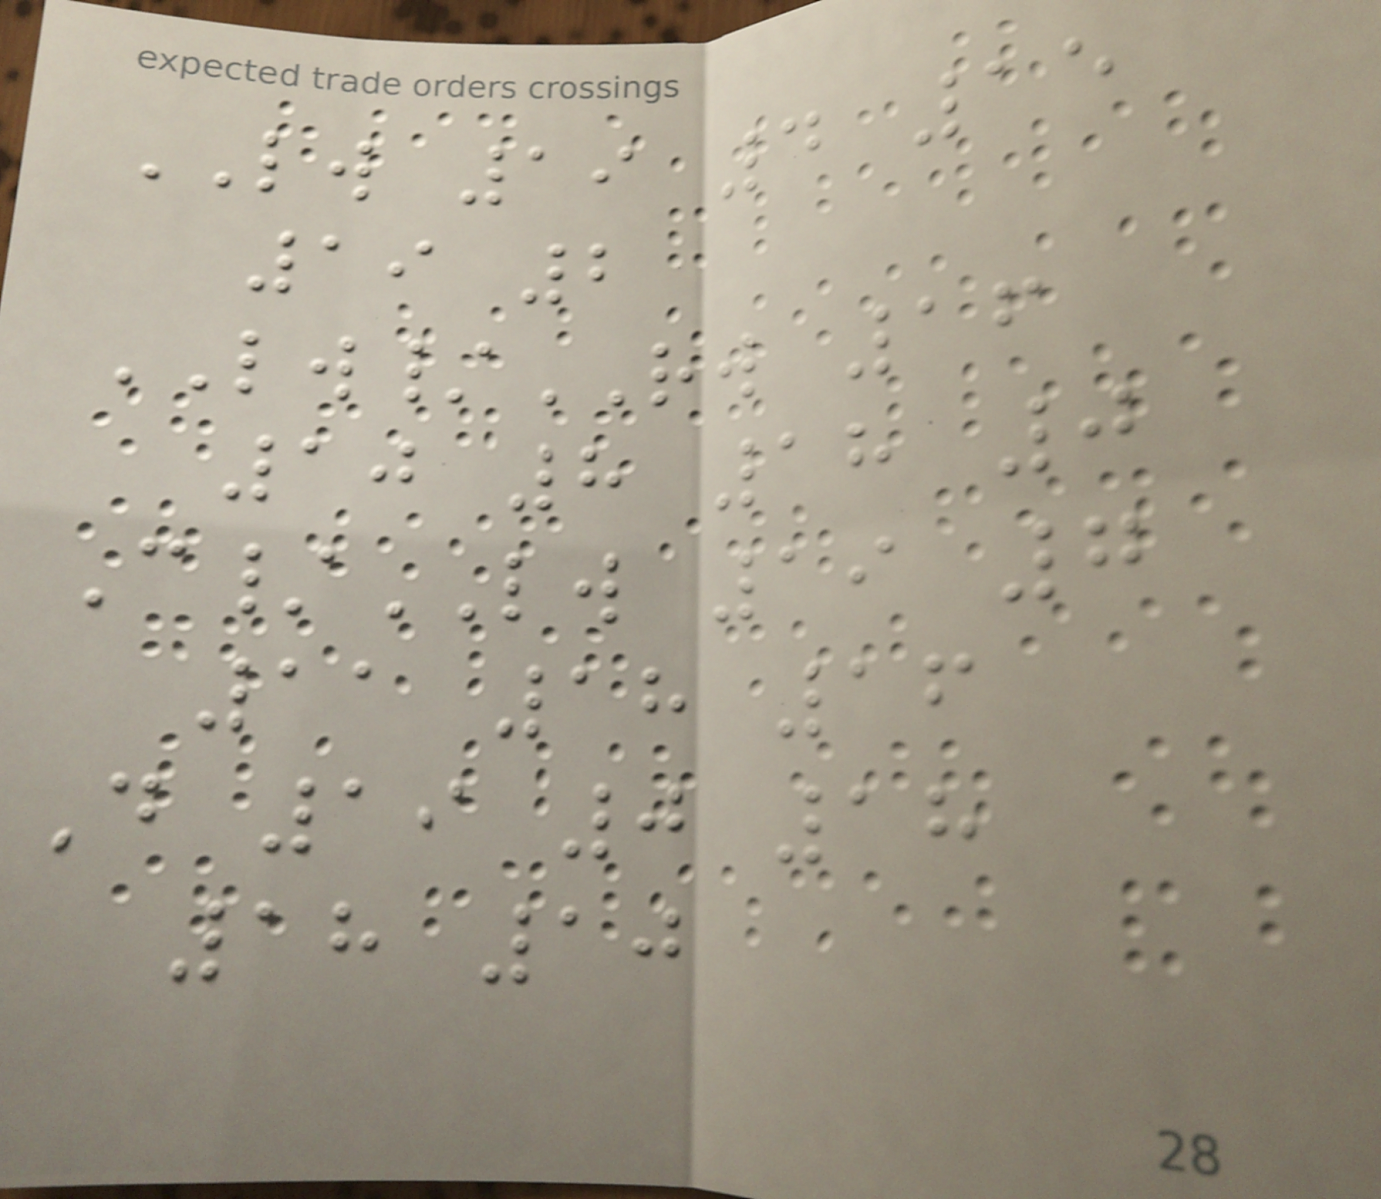LW 19 4 15
19 2
LW/RW 16
10 8 18 0
C/LW 19 7
11 18 16
D 19 0 18
18 10
